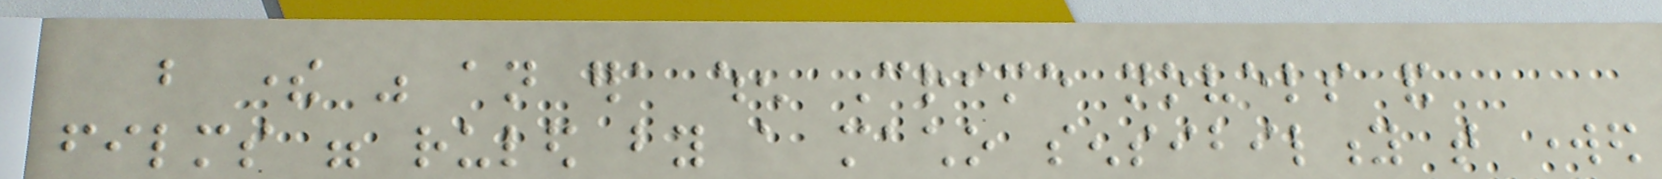but there was an era when Crime novels and
films were ruled by a macho sensibility that worked
